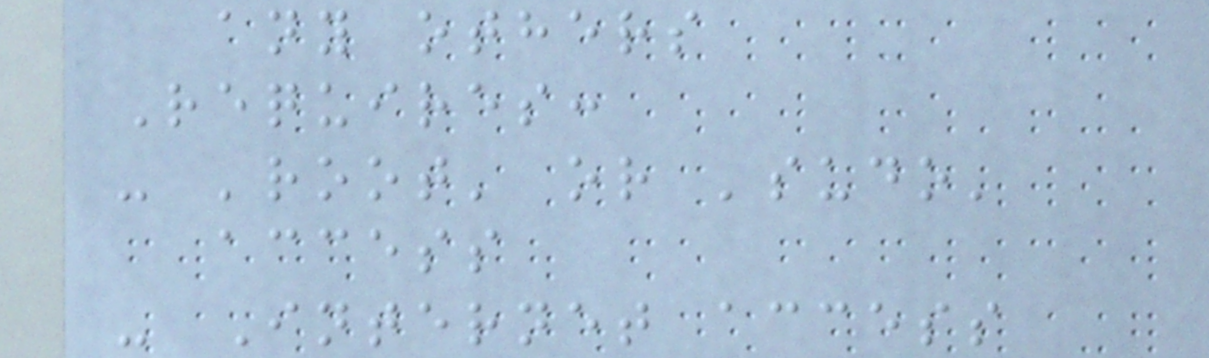any others
Requires:
- 'root' or 'sudo'
access
- Internet access
